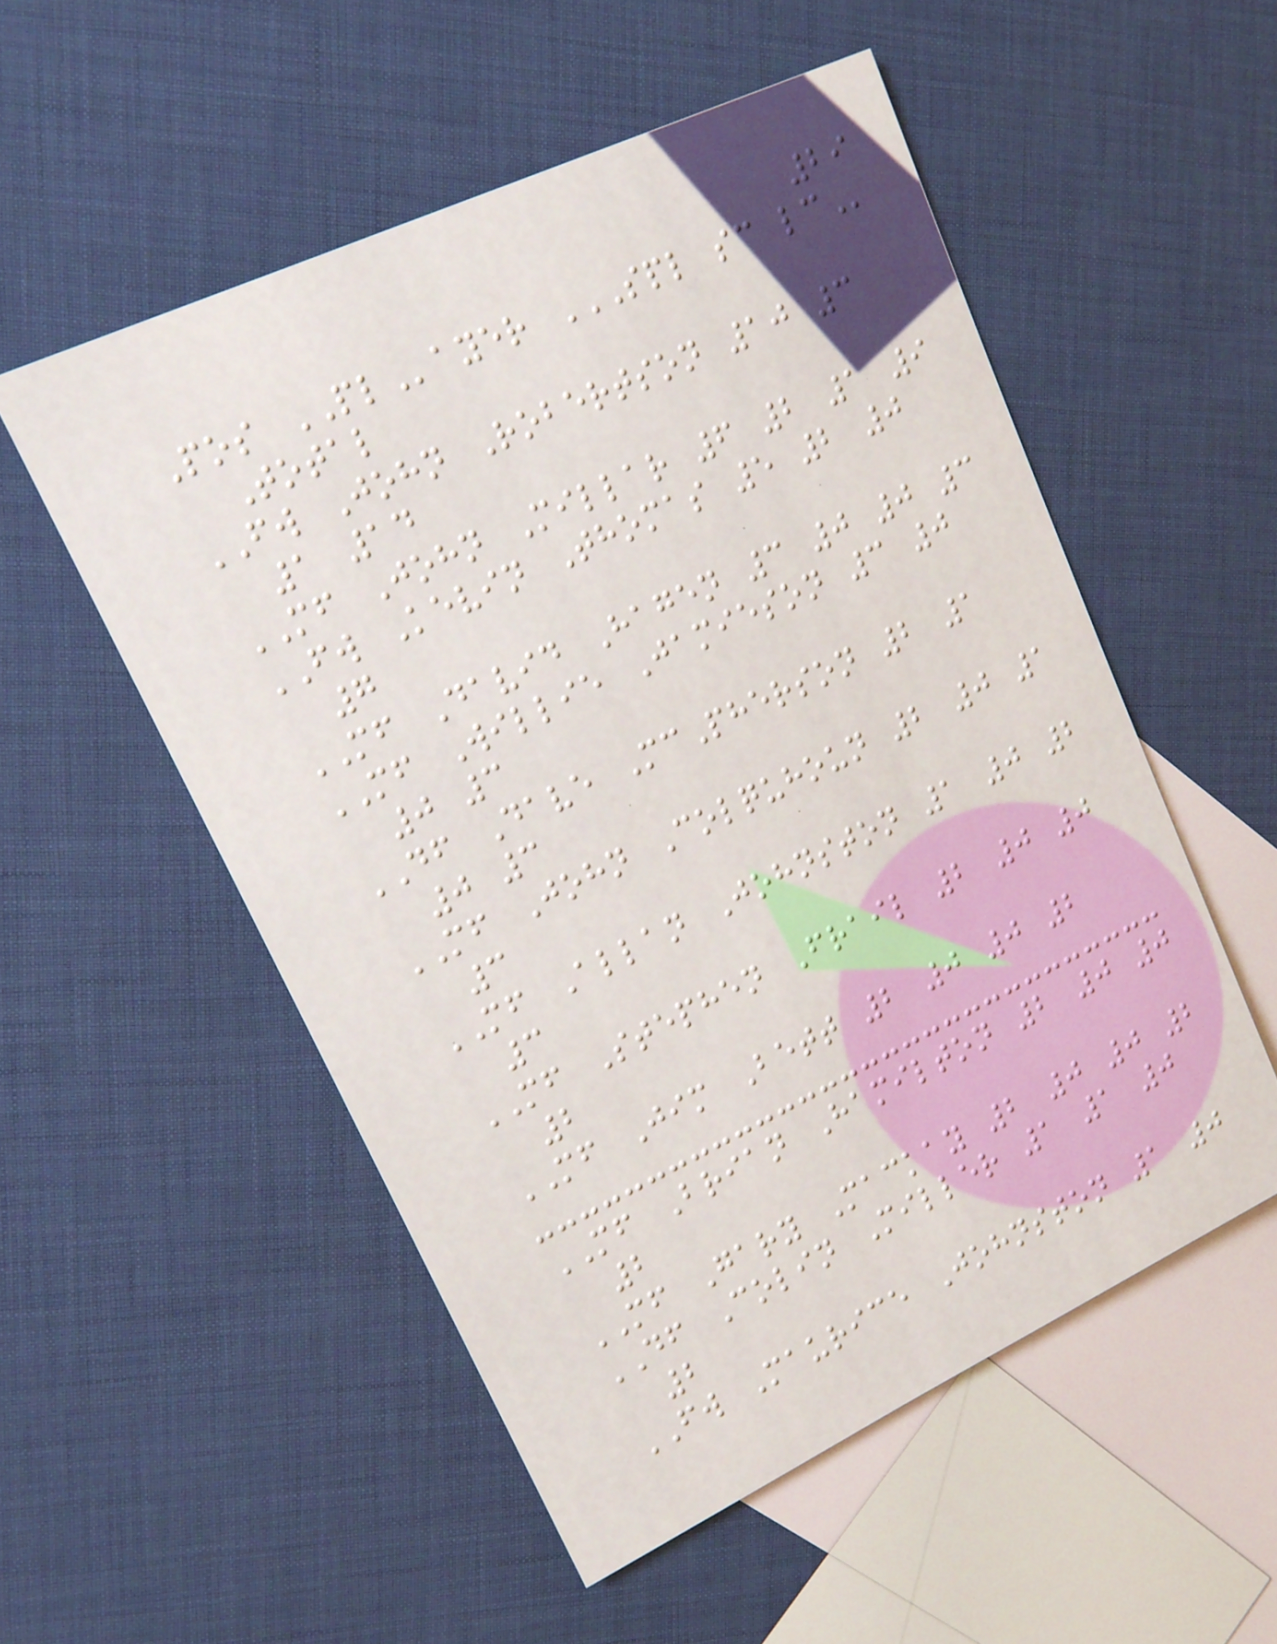29
Pos PLayer SPL SC LC
Total
FW John Robertson 10 3
1 14
MF John Millar 6 2 1 9
FW Kevin Thomas 5 2 0
7
MF David Hagen 3 0 0 3
MF Willie Jamieson 3 0
0 3
DF Dave McPherson 2 1
0 3
MF John Colquhoun 2 0 1
3
MF Allan Johnston 1 0 2
3
MF Stephen Frail 2 0 0
2
MF Jim Bett 2 0 0 2
MF Brian Hamilton 2 0 0
2
MF Gary Mackay 2 0 0 2
DF Colin Miller 1 1 0
2
FW Maurice Johnston 1 0
